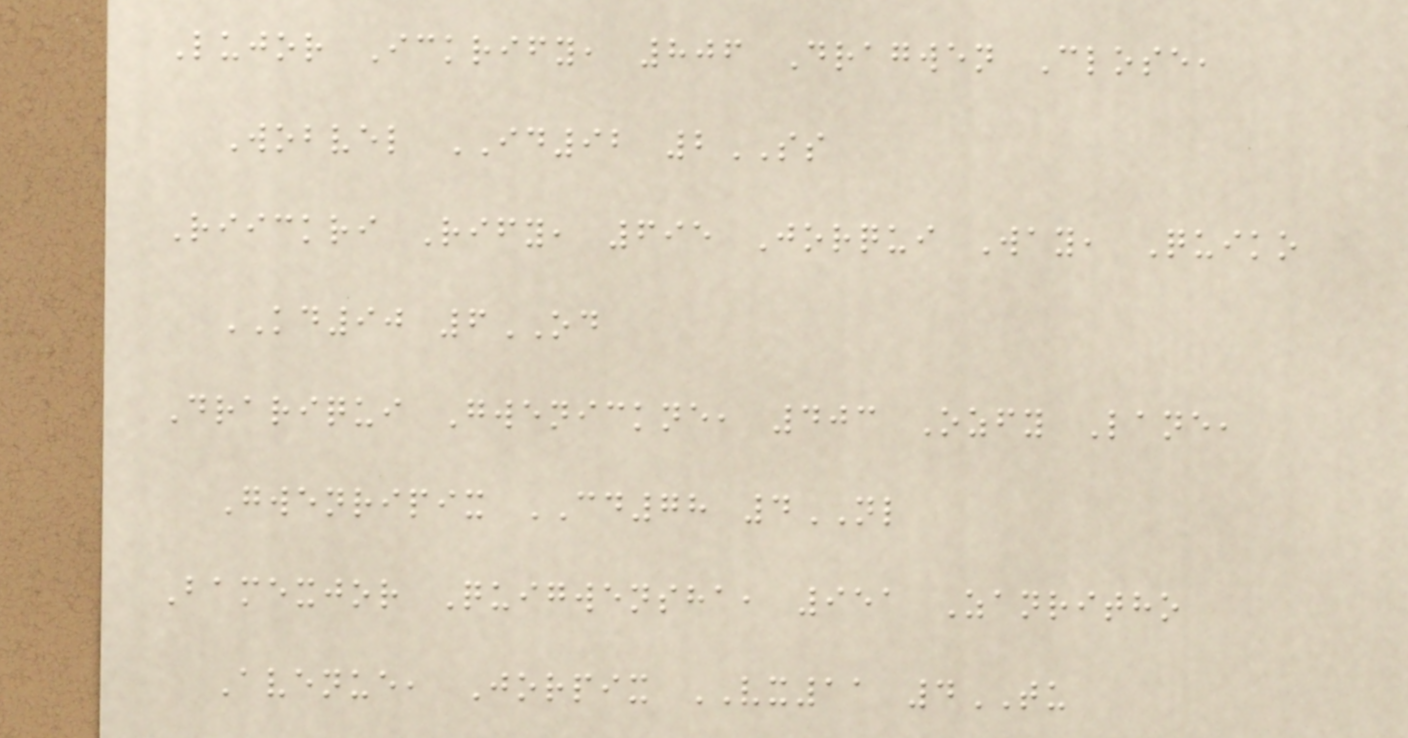Lujor Ickrify, 806 Dragwen Close,
Wobvel ID92 2SS
Riickri Rify, 695 Jorqui Way, Quiko
KD90 6OD
Drariqui Gwenickne, 403 Ozfy Lane,
Gwenripix CD78 4NL
Bamexjor Quigwensha, 951 Zanritho
Avenue, Jorpix VX11 4TU
